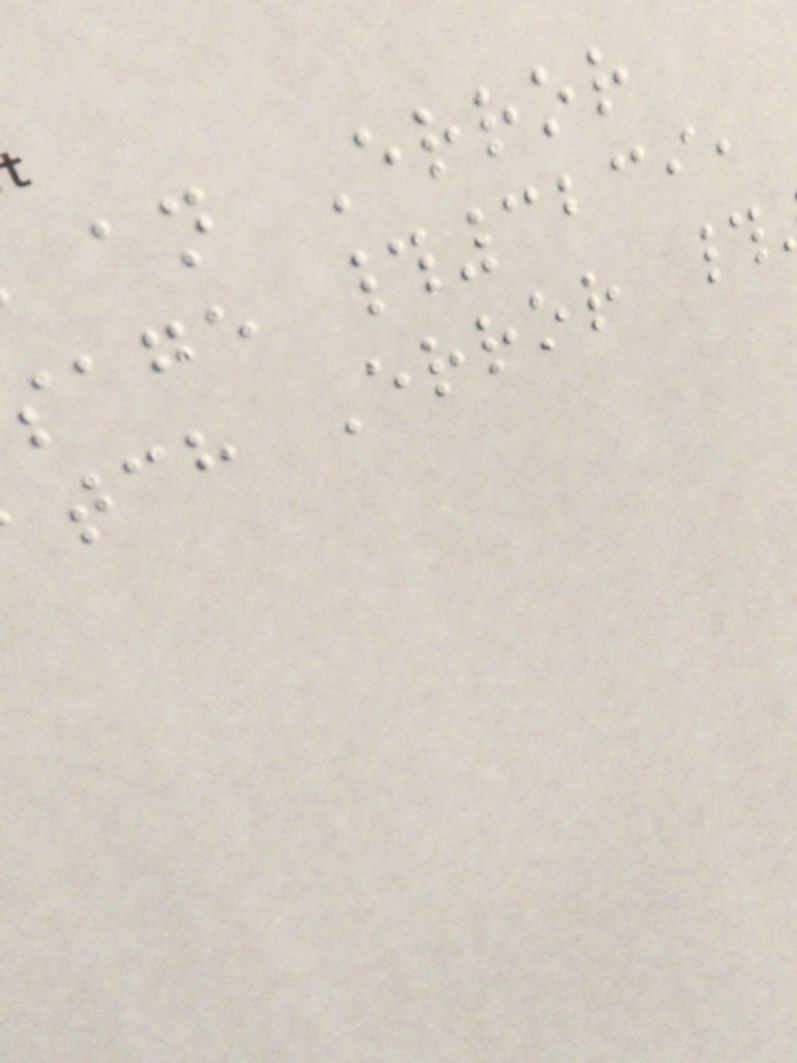an Error
sage #3239,
tch Error #
